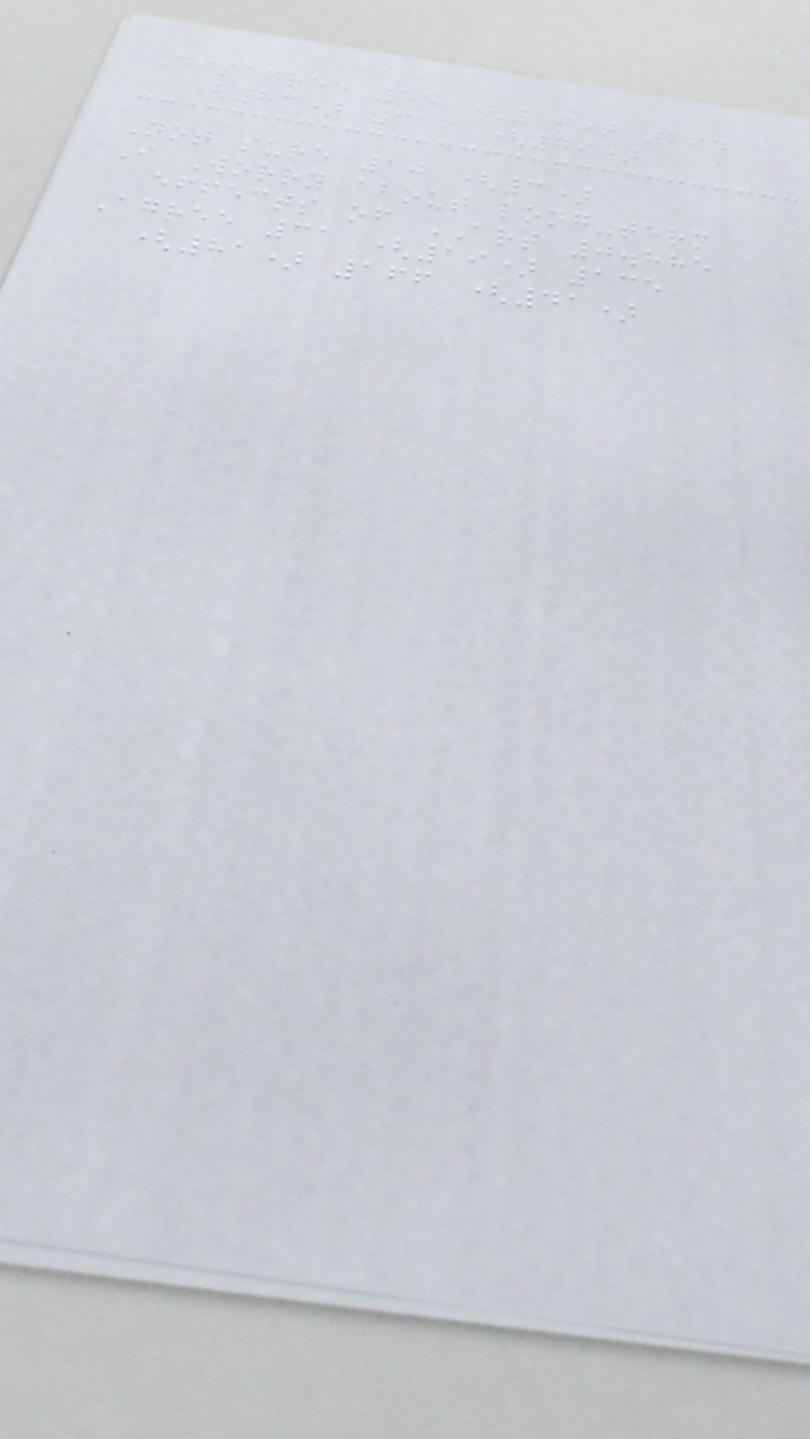Disagree 55 (17) 264
(83) 319 (79)
Not sure 10 (3)
I Worry about long-term
effects of ART 0.885
Agree 31 (19) 135
(81) 166 (41)
